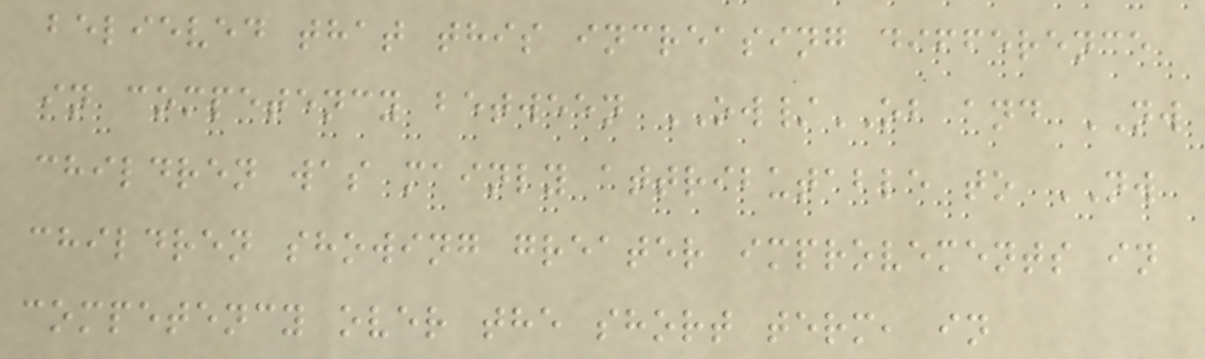believed that this increasing difference
in competency between OW/OB and NW
children was mainly attributable to NW
children showing greater improvements in
competency over the short term, in
